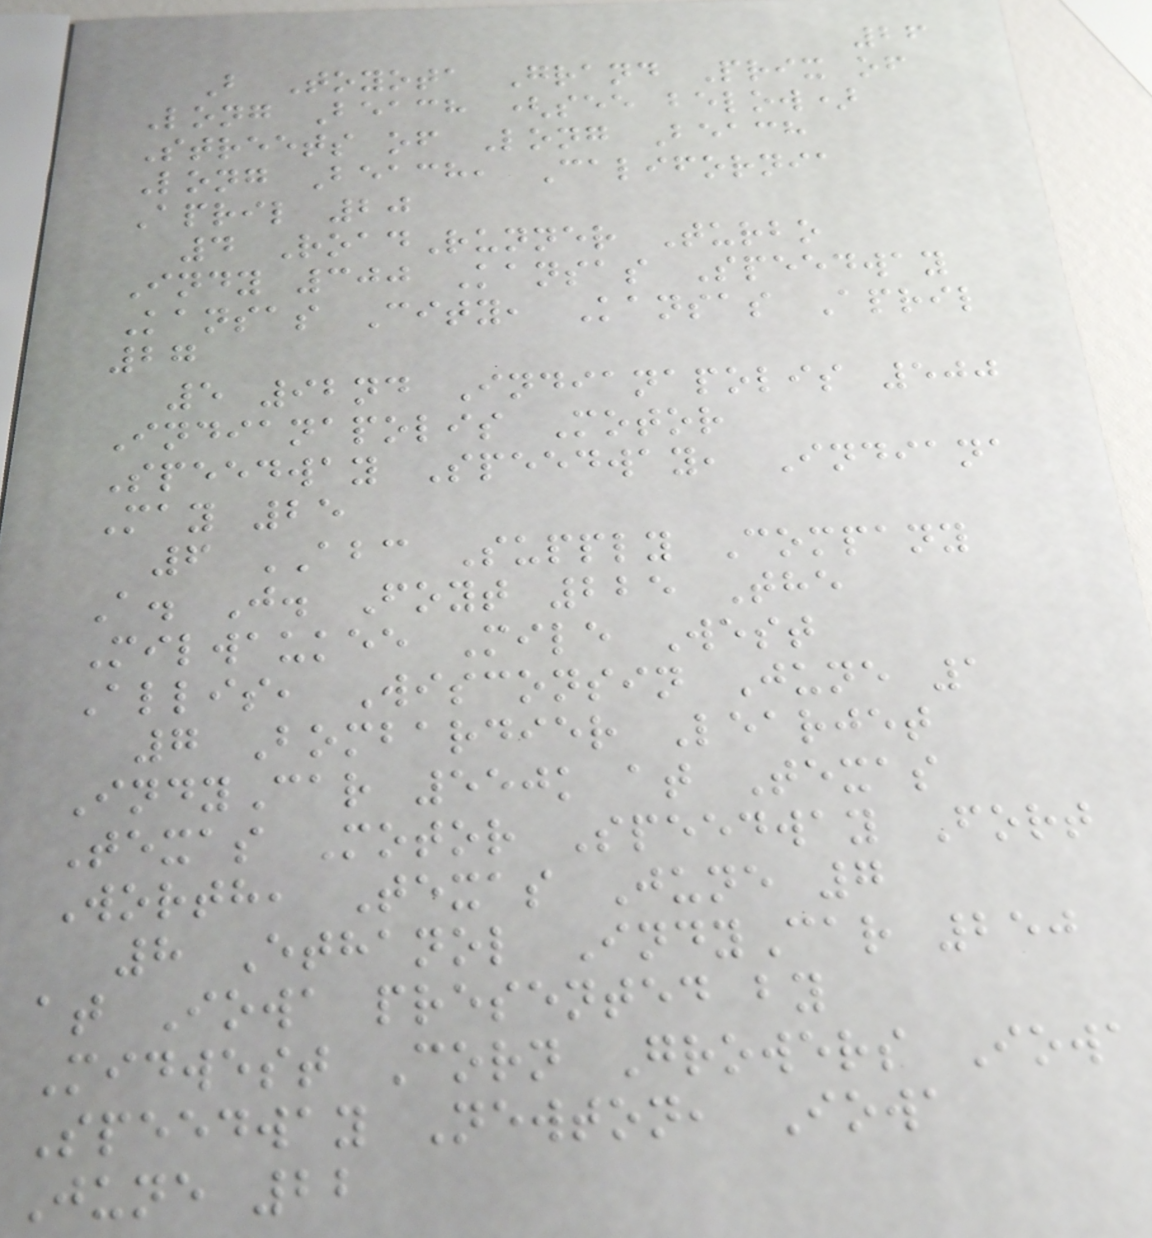26
B Toyota Grand Prix of
Long Beach (see below)
Streets of Long Beach
Long Beach, California
April 20
4 RoadRunner Turbo
Indy 300 Kansas Speedway
Kansas City, Kansas April
27
5 92nd Indianapolis 500
Indianapolis Motor
Speedway Speedway, Indiana
May 25
6 ABC Supply Company
A. J. Foyt 225 The
Milwaukee Mile West
Allis, Wisconsin June 1
7 Bombardier Learjet
IndyCar 550k at Texas
Texas Motor Speedway Fort
Worth, Texas June 7
8 Ethanol IndyCar 250
at Iowa presented by
Midwest Corn Growers Iowa
Speedway Newton, Iowa
June 22
